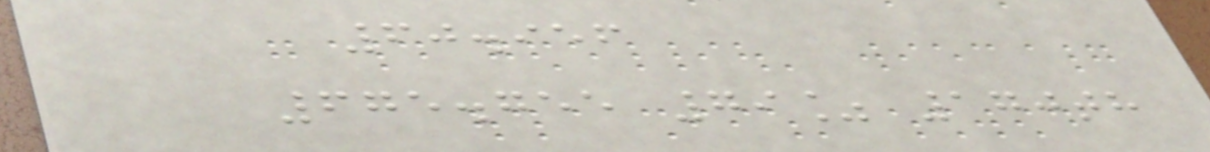60.956
675.755 79% 170th
